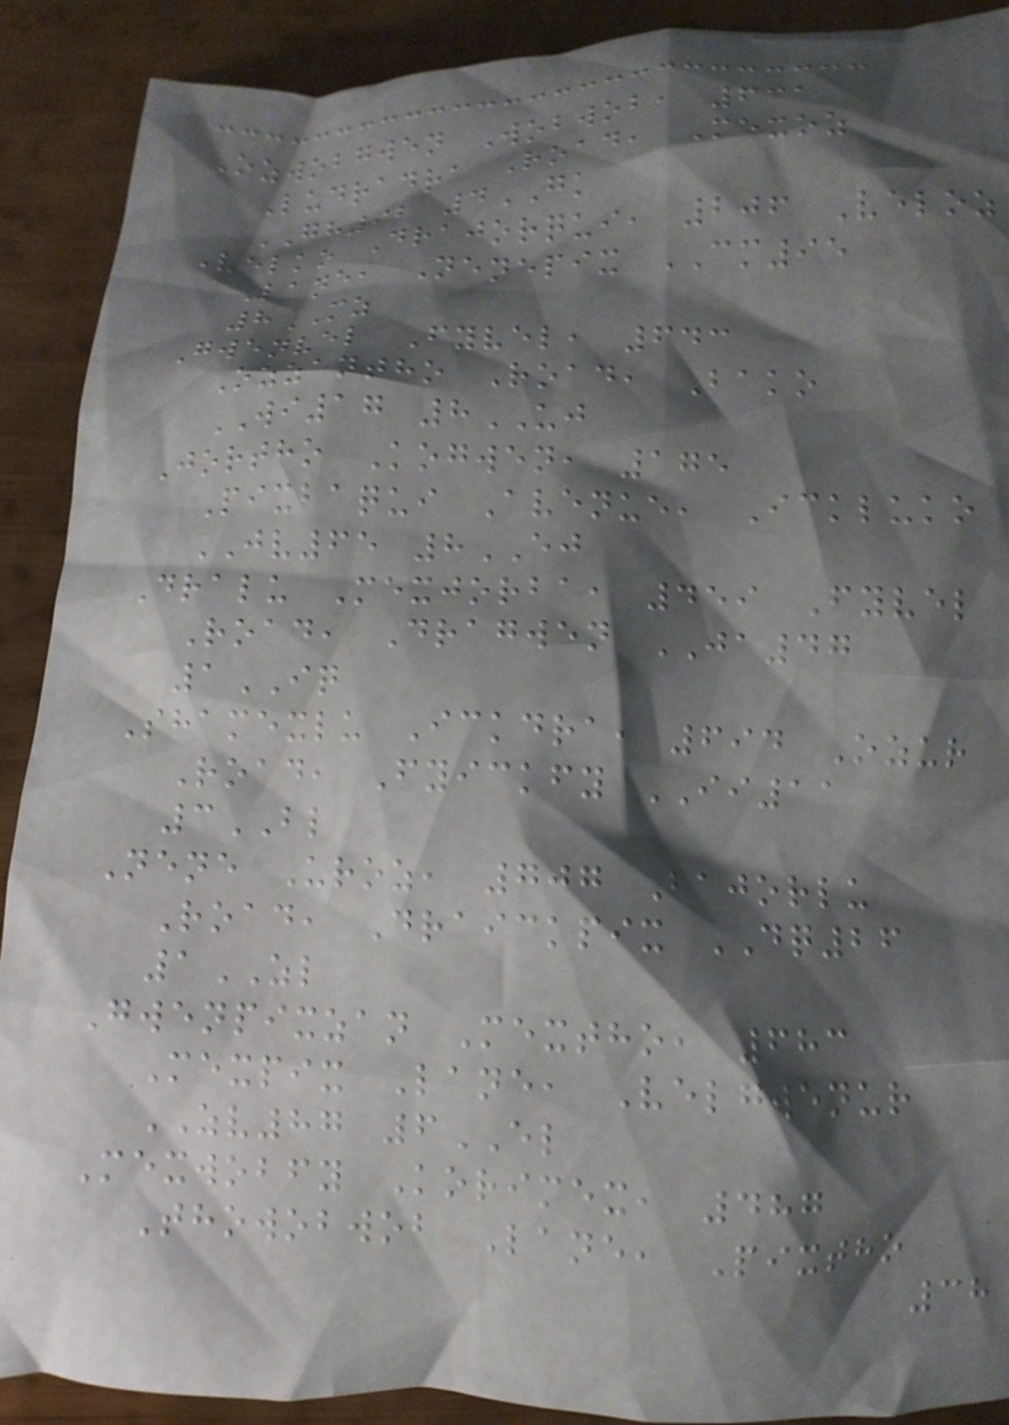Ozwobgwen Wobwob, 631
Ludradra Road, Mexoz
GH92 4GK
Velko Drajorqui, 206 Veloz
Lane, Nenepix CM95
8MZ
Gwenvel Fyvel, 643
Ozzantho Road, Bako
WI17 8UJ
Jortho Kogwen, 175
Pixbaqui Avenue, Ickluko
JV65 8EJ
Dralu Mexjorba, 459 Fyvel
Road, Dragwen JA47
1IQ
Shamexlu Ickdra, 694 Ozur
Road, Fyickfy II11
3BL
Nene Uroz, 707 Bajorlu
Road, Draickpix DQ26
1ZL
Gwenpixzan Mextho, 683
Mexpix Lane, Velgwenur
ZV87 6EL
Mexwobfy Korimex, 487
Thowobwob Lane, Pixtho
38
